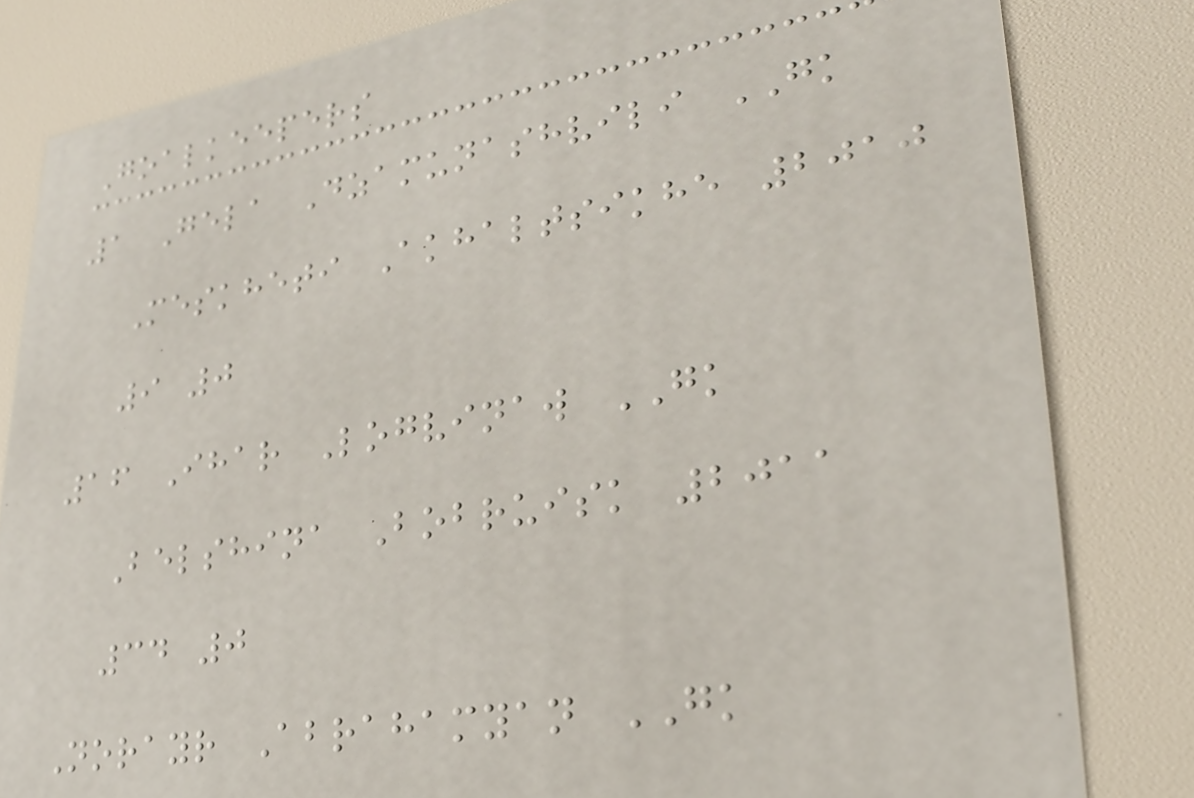Goalkeepers
1 Gela Dzamunashvili GK
Meskheti Akhaltsikhe 2010
9 0
16 Ihar Logvinaw GK
Belshina Bobruisk 2011
34 0
Norayr Abrahamyan GK
